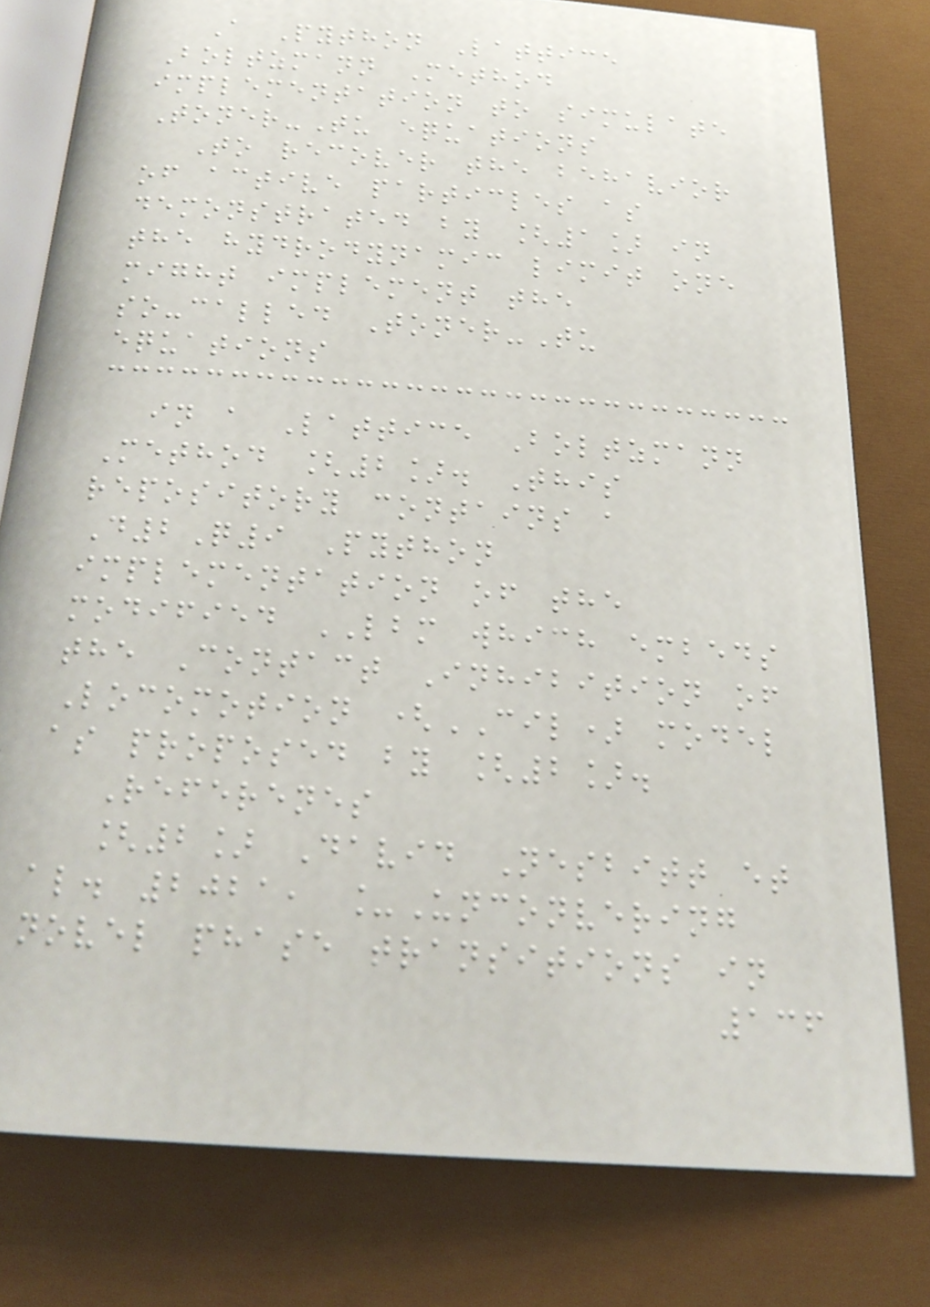A Python Lattice
Boltzmann Method
implementation to simulate
Toner-Tu equations
To recover the behavior
of active particles as
demonstrated by [1] in
the hydrodynamic limit one
might implement the
so-called Toner-Tu
equations
in a Lattice Boltzmann
Method [2]. This
repository contains a
D2Q9 Python
implementation of the
modified LBM which embeds
the Contact Inhibition of
Locomotion (CIL) model
as proposed by [2].
Referenes
[2] David Nesbitt et
al. 2021, _Unconvering
novel phase transitions in
136
